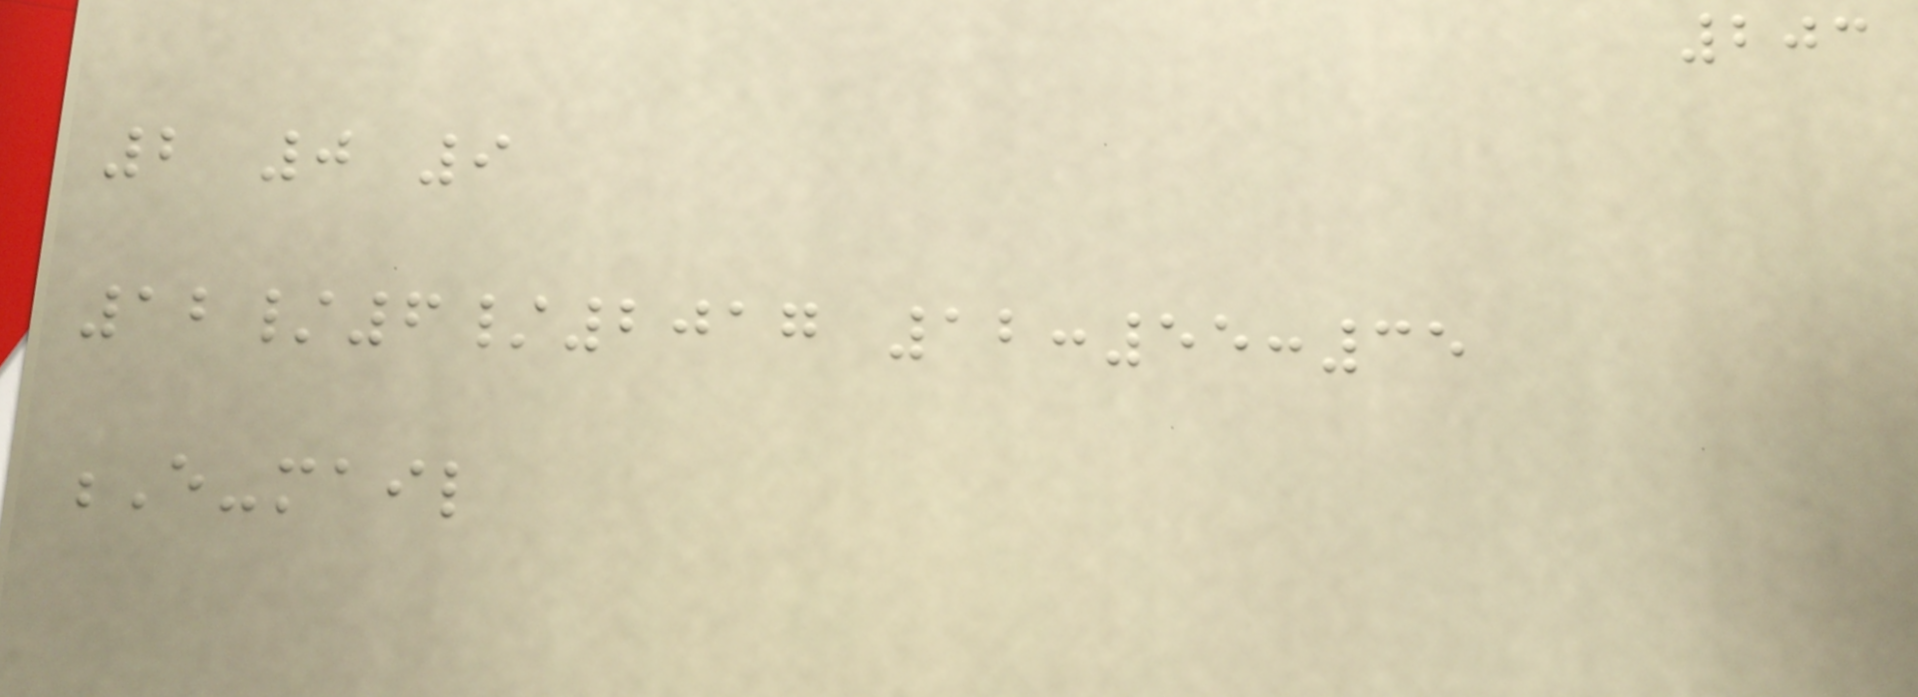203
2 0 9
12/6/2017 12:55:35
E-mail
